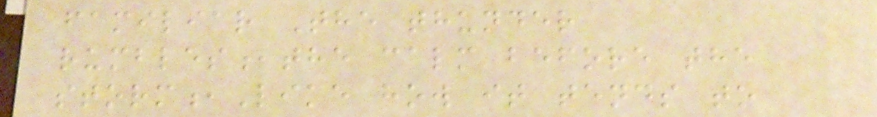familiar The thunder
rumbles,the calm before the
storm,Like how it tends to
